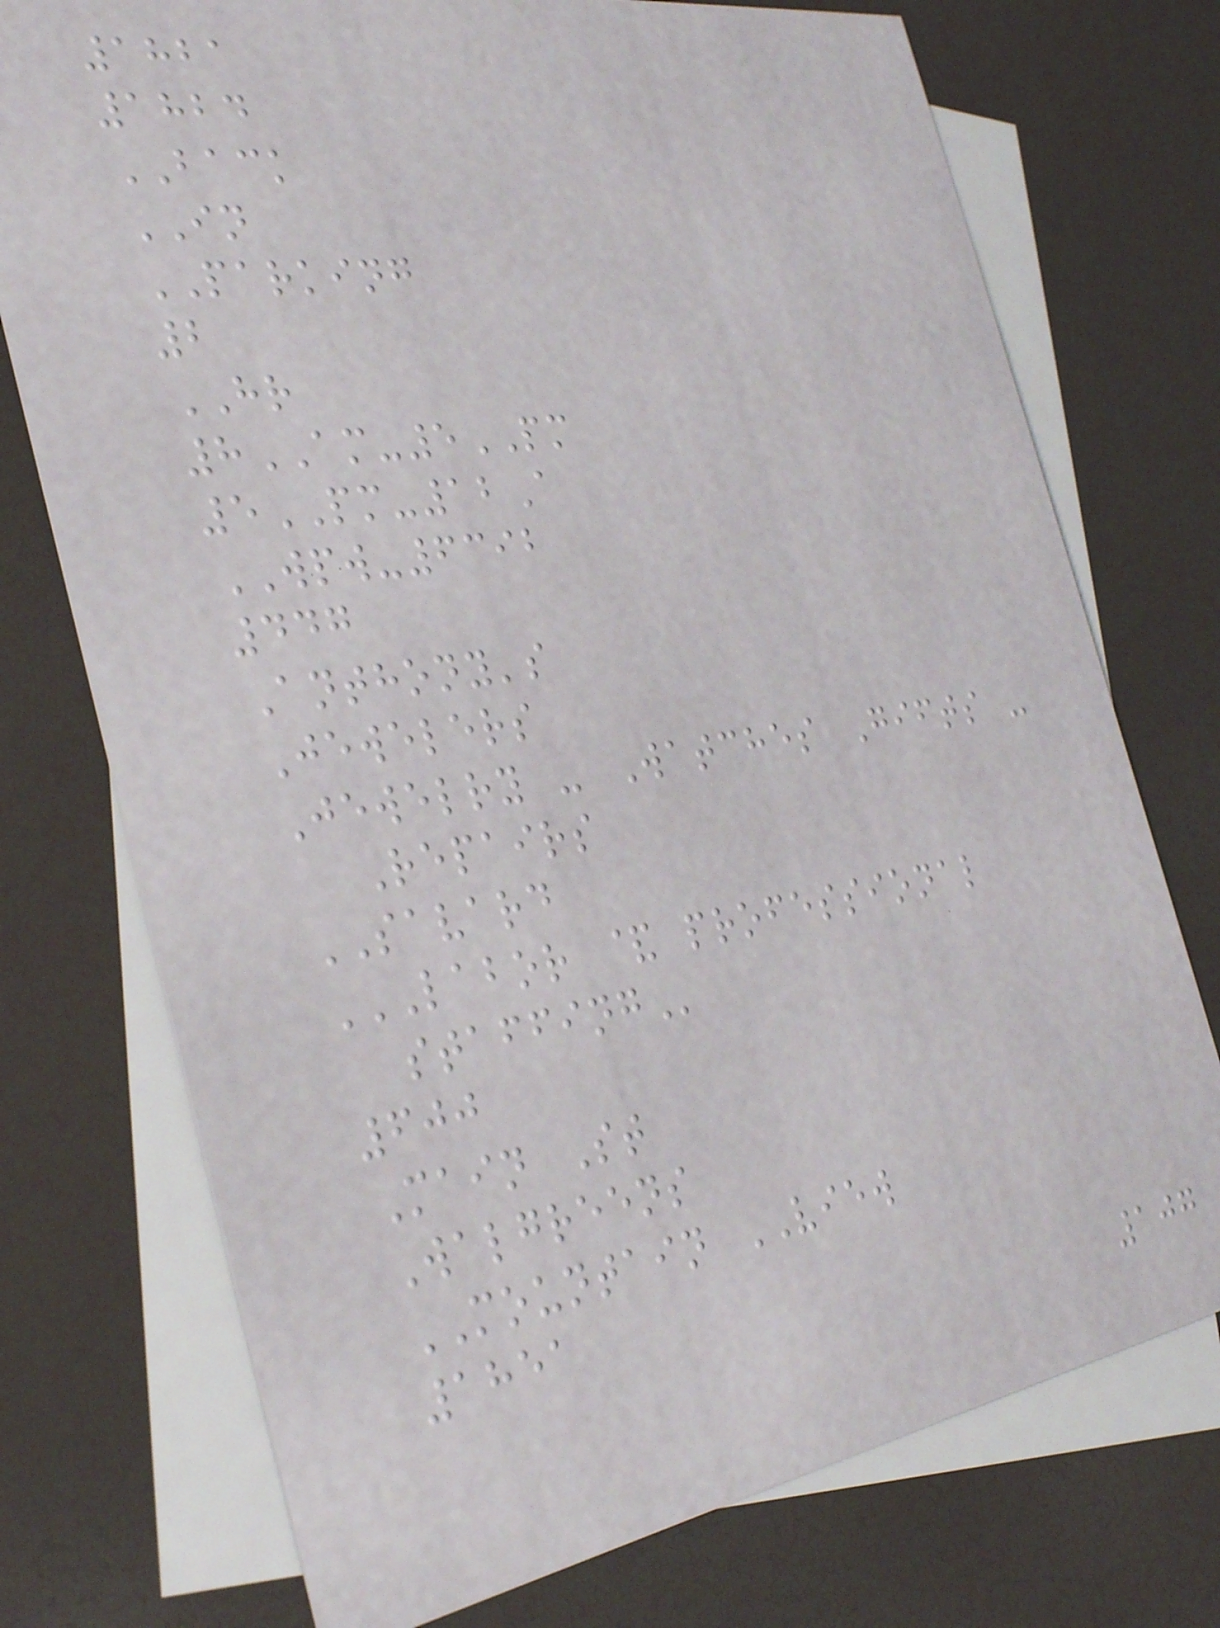1821
1824
BACK
IN
PARKING
2
HR
8AM-5PM
5PM-12A
WPW-6392
447
Anthony's
Jewelers
Jewelry - Watches Gifts -
Repairs
SAVARD
LABOR & PROFESSIONAL
STAFFING
600
Main St
Walgreens
MOUNTAIN VIEW
1851
107
